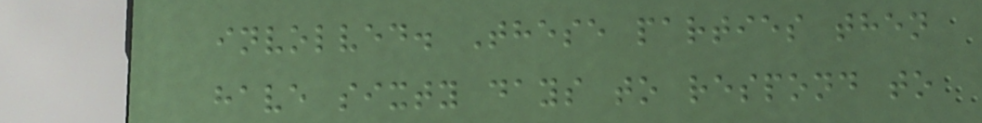involved. These parties then
have sixty days to respond to
